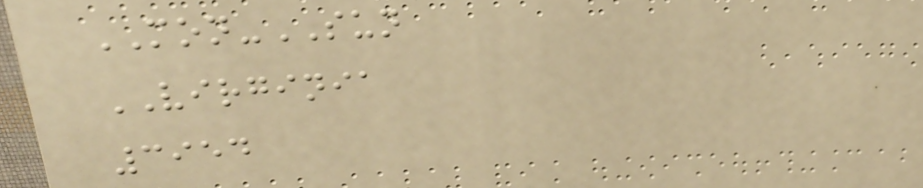MON-SUN
VIRGINIA
3954
